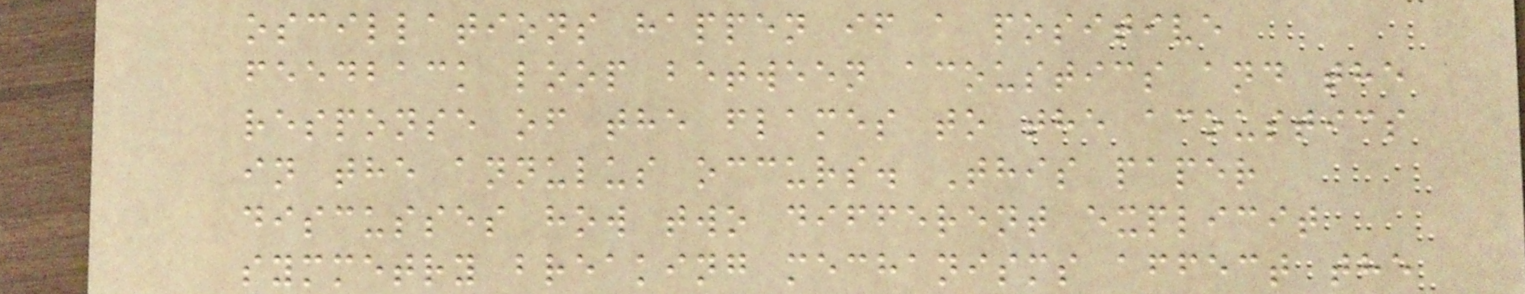oscillations happen if a positive
feedback loop between acoustics and the
response of the flames to the acoustics
in the annulus occurs. This paper
discusses how two different explicit
symmetry breaking mechanisms affect the
